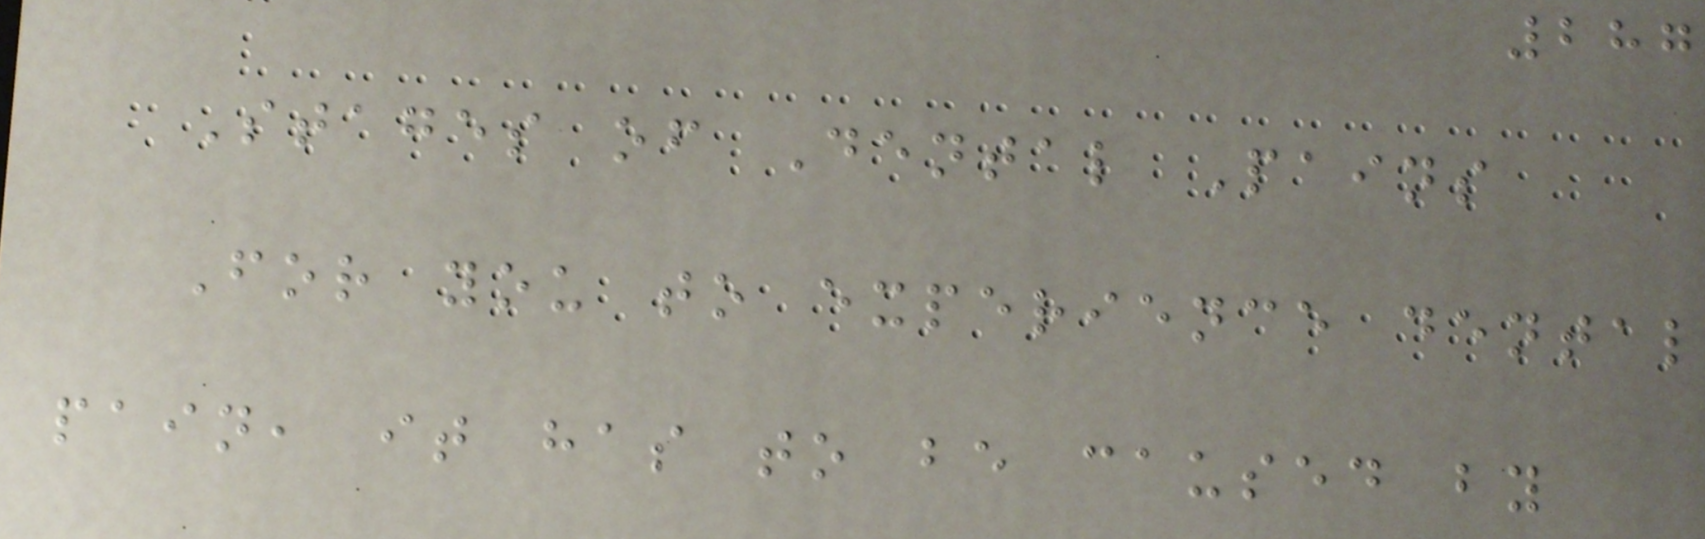287
Stages of Dental Pains
For you to experience dental
pain, it has to be caused by
